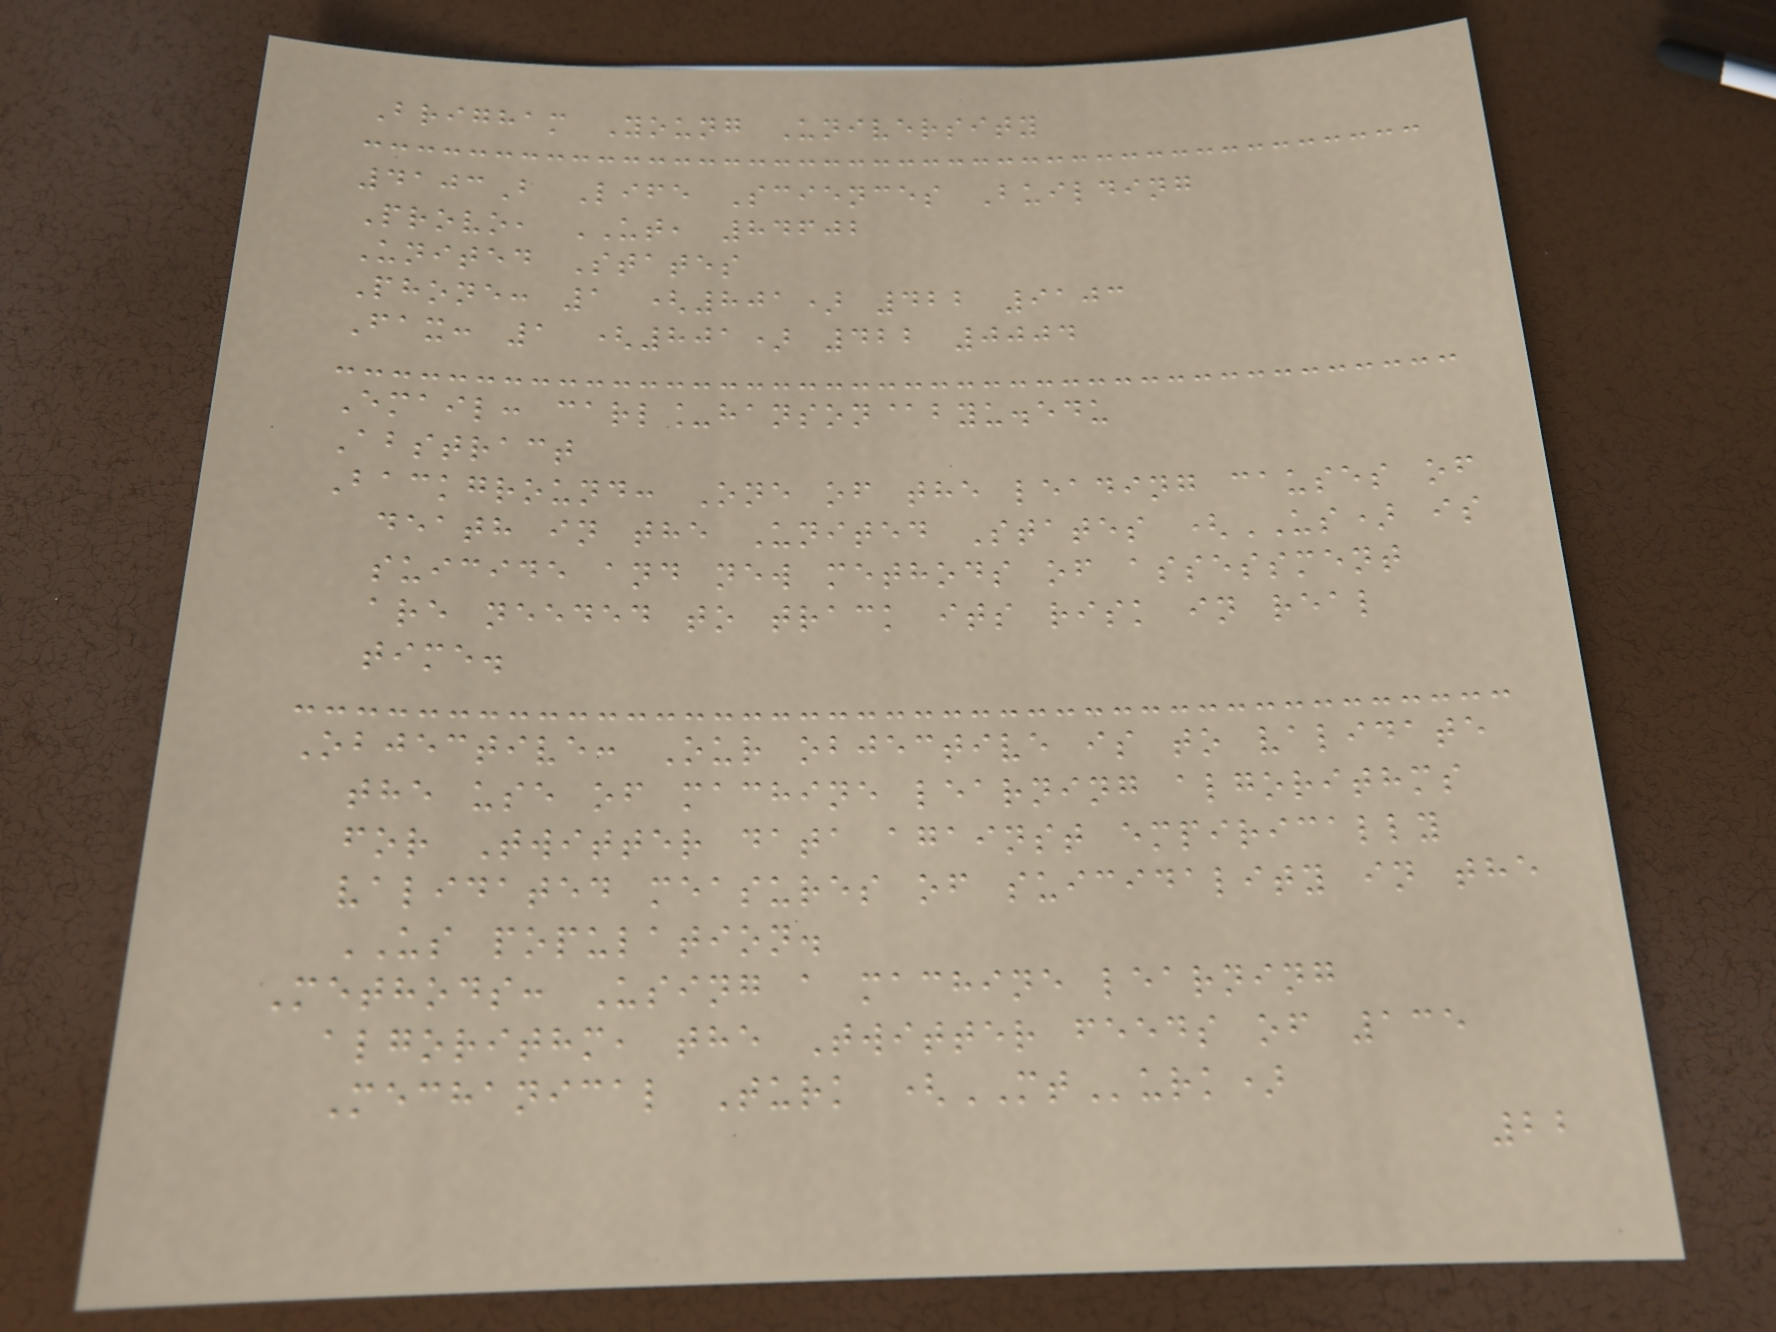Brigham Young University
4103B Life Sciences Building
Provo, UT, 84602
United States
Phone: 1 (801) 422 9103
Fax: 1 (801) 422 0004
Email: carl_hanson@byu.edu
Abstract
Background: One of the leading causes of
death in the United States (US) is
suicide and new methods of assessment
are needed to track its risk in real
time.
Objective: Our objective is to validate
the use of machine learning algorithms
for Twitter data against empirically
validated measures of suicidality in the
US population.
Methods: Using a machine learning
algorithm, the Twitter feeds of 135
Mechanical Turk (MTurk)
22
